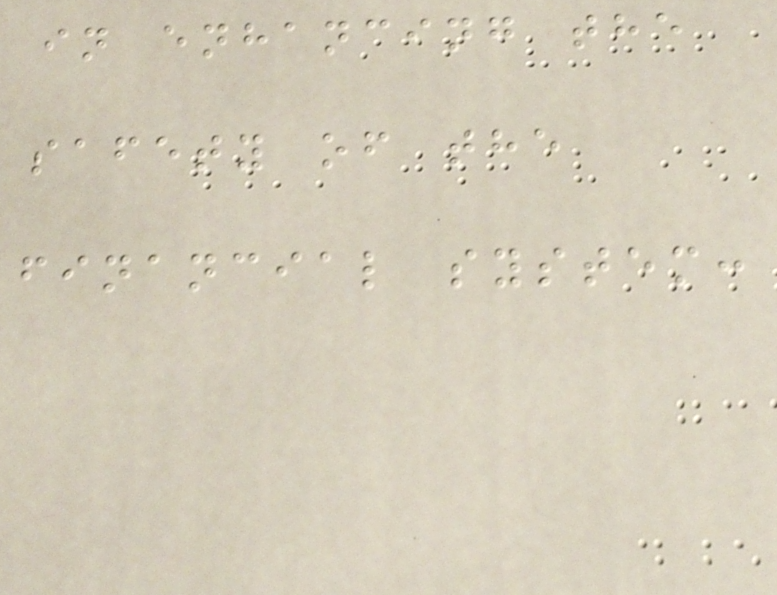in enhancing the
safety of the
financial system:
